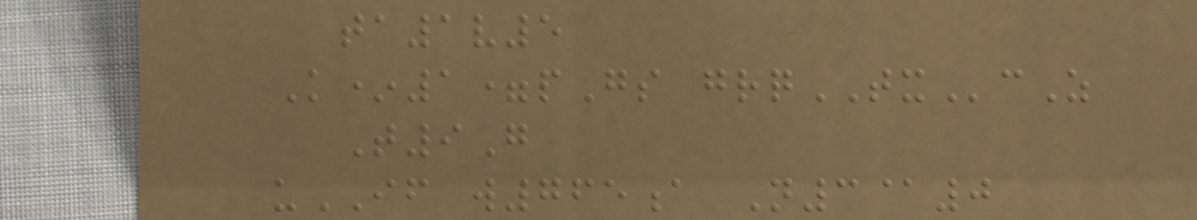ta1v5
K*1=pGs grqTXcZ
T9G
uIF w765a N3@0
